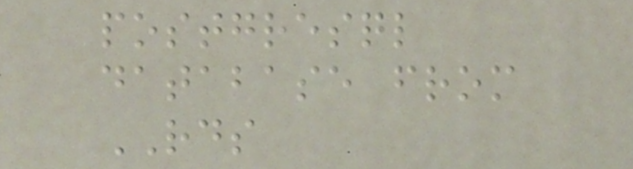postgresql
database from
RDS
